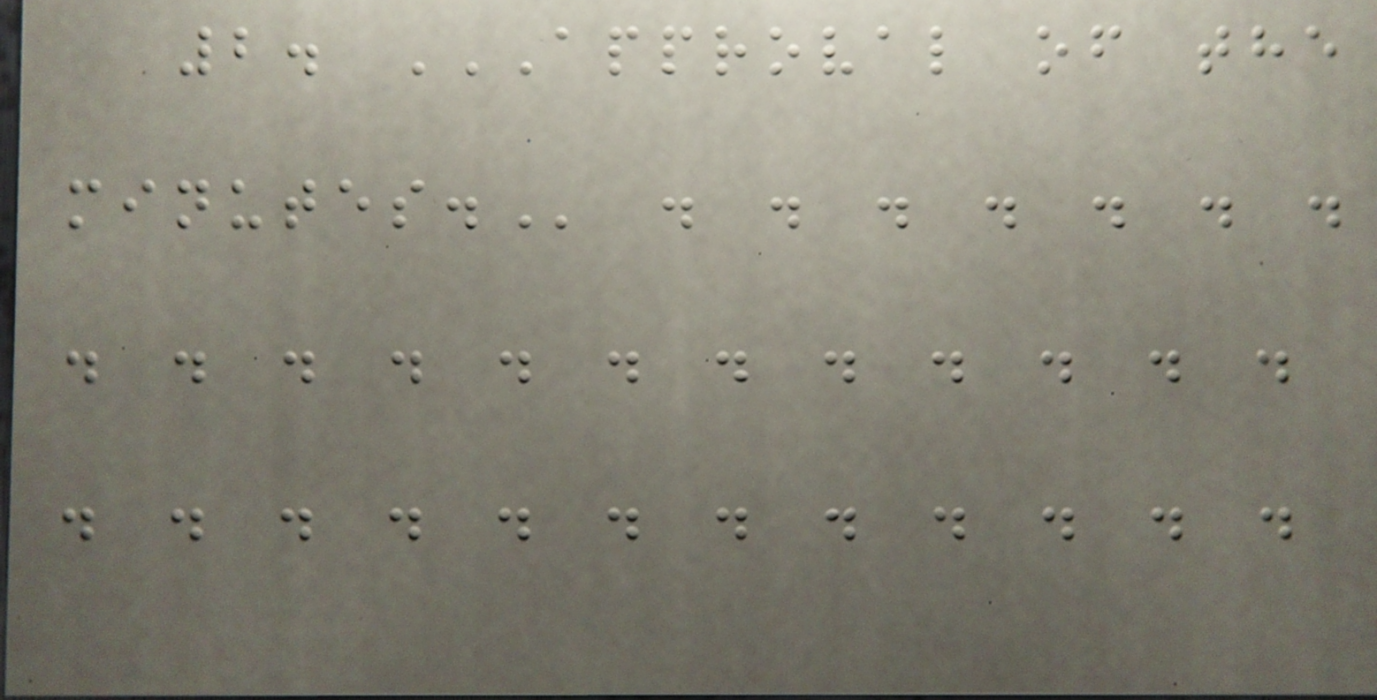2. APPROVAL OF THE
MINUTES. . . . . . . .
. . . . . . . . . . . .
. . . . . . . . . . . .
